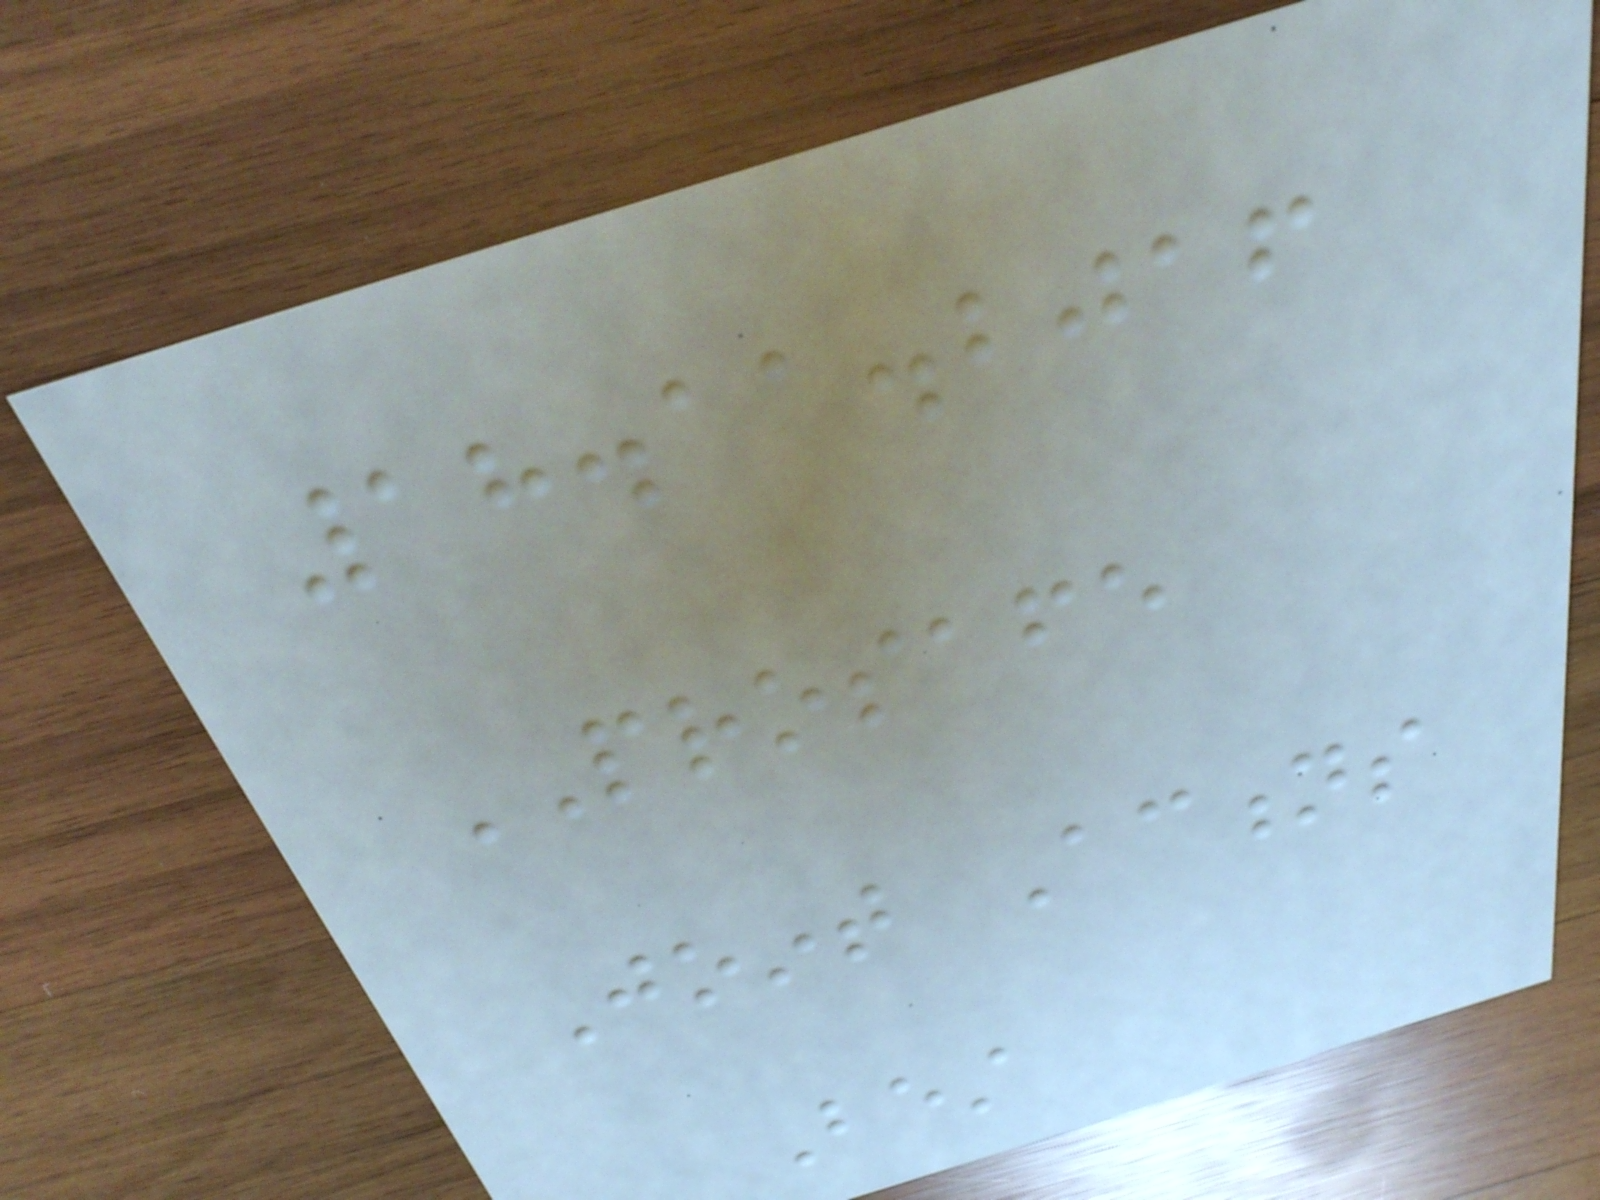18.11.2016
PROSAFE
Joint Actions
Best
